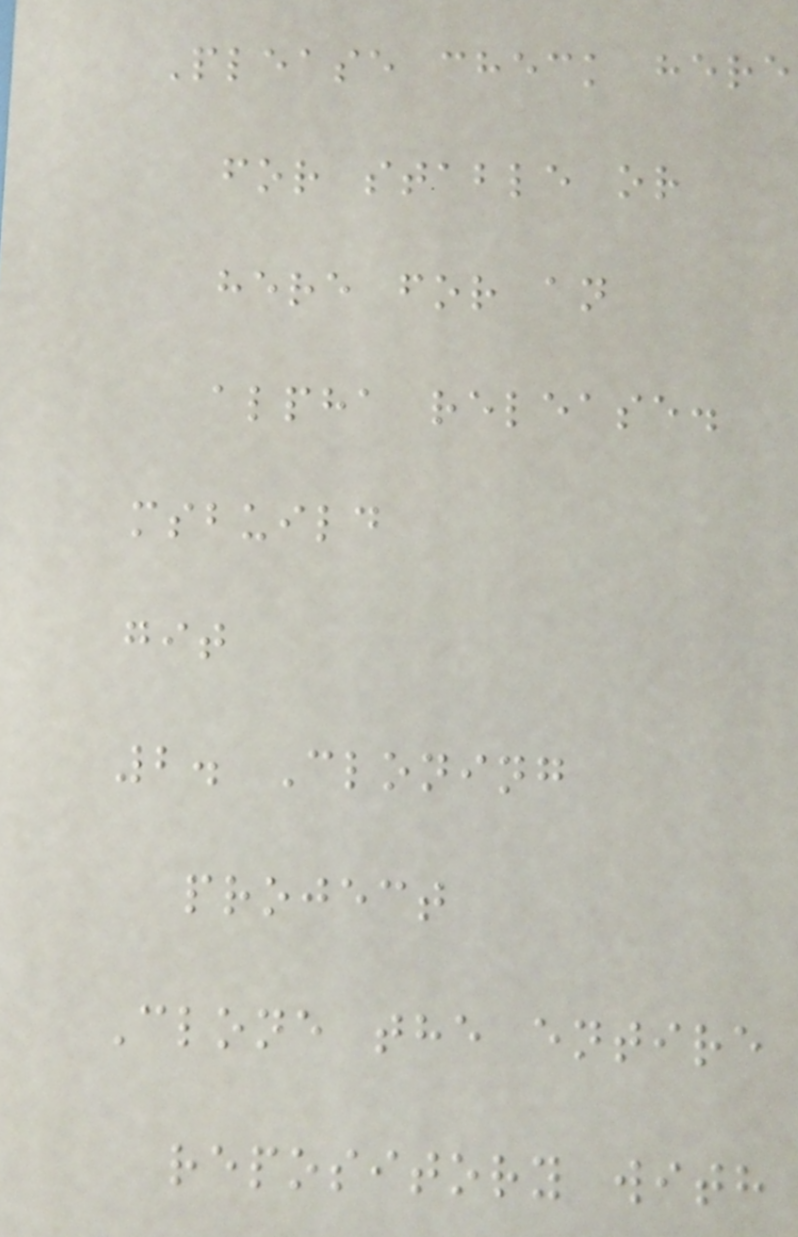Please check here
for stable or
here for an
alpha release.
msbuild
git
2. Cloning
project
Clone the entire
repository with
